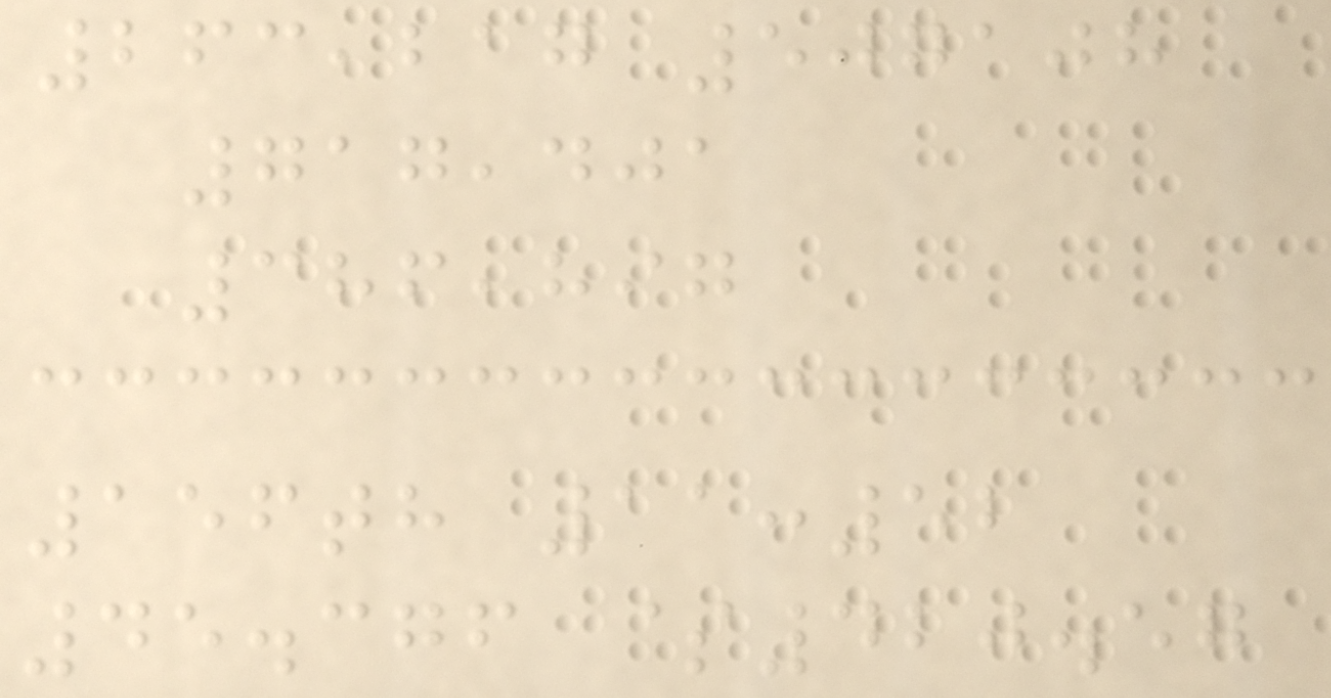263,217 507108
717,401
386,897
156th 11:52
45.376 $420.57
